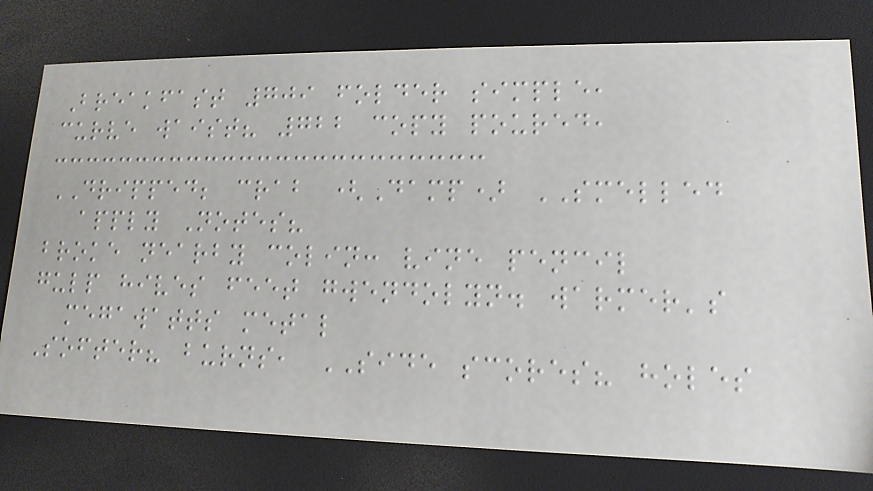Breakfast 709 folder simple,
curve waist? 722 copy poured,
DRIPPED; crab (Damp) SMELLED
apply Notes?
broke nearby colin: vine pencil
gulp hives feet gwendolyn. warmer's
megawatts metal
Softer? burns, SIDE scores? holes
